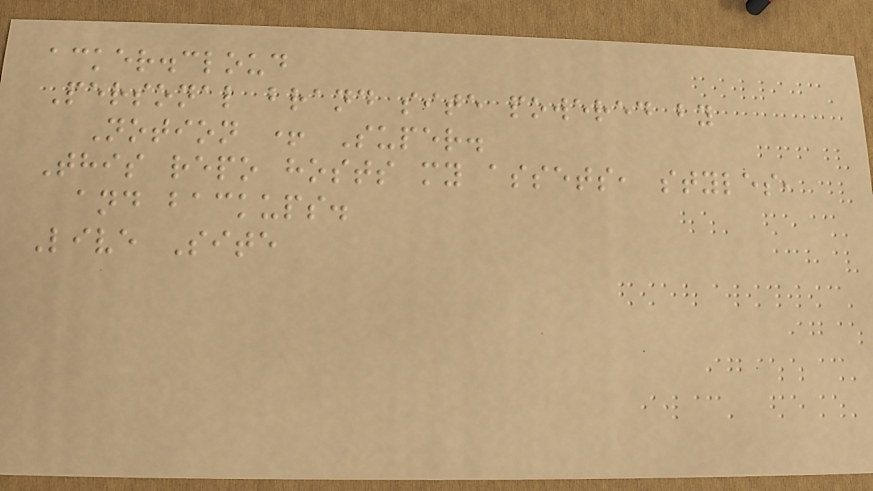acker.cloud
Personal brand site powered by
Notion + Super.
This repo hosts my assets, styles,
and backups.
Live Site
